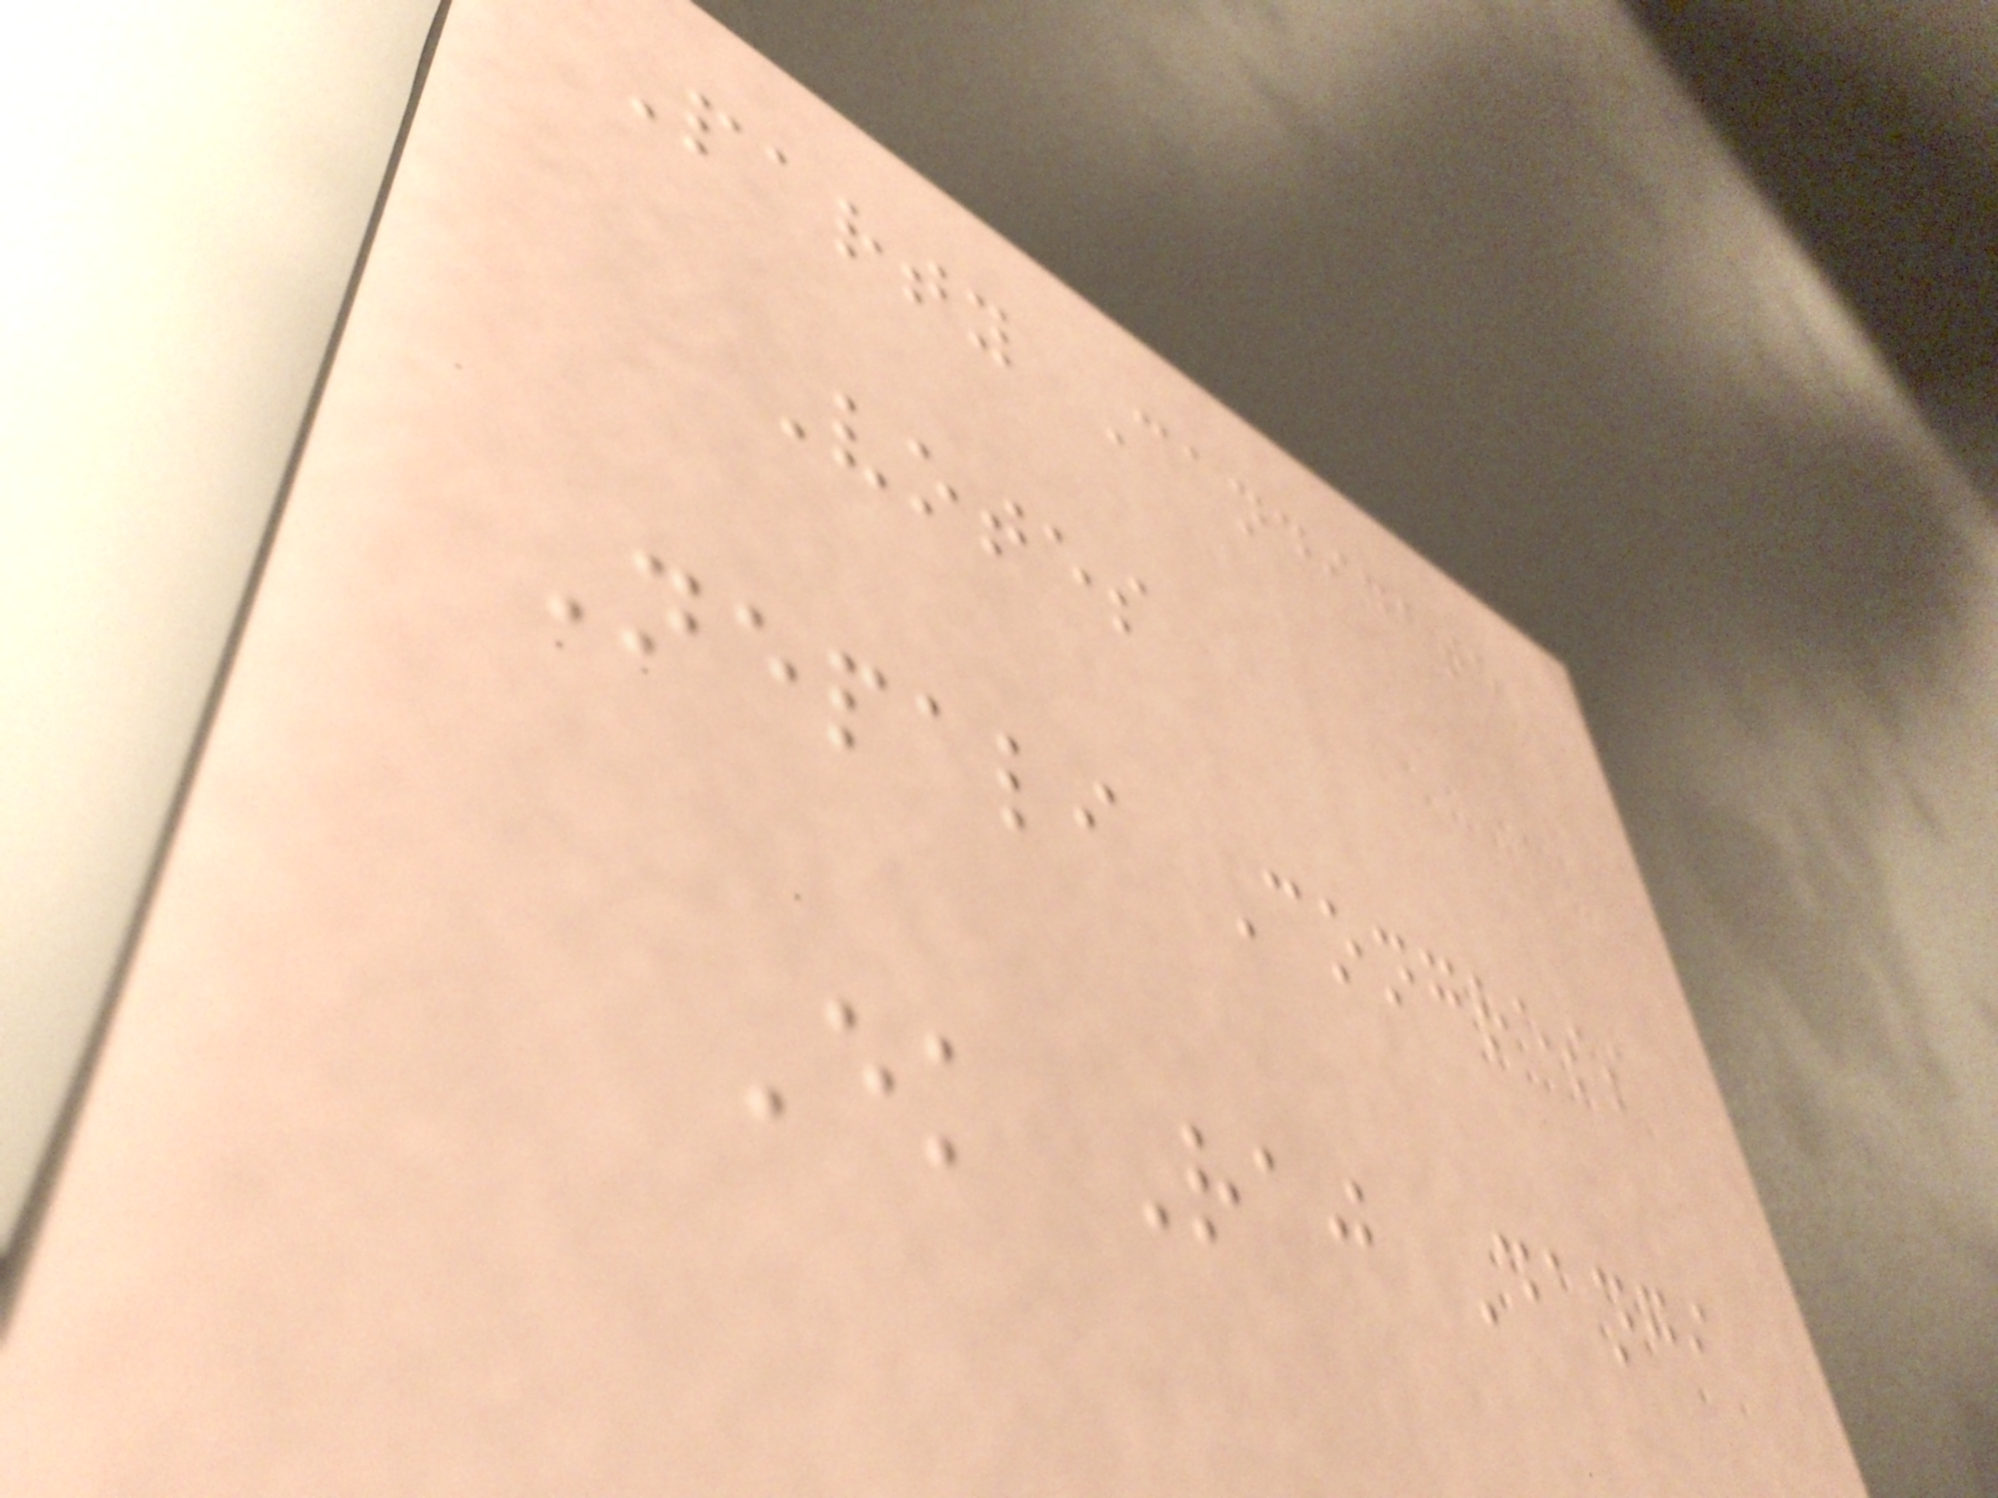Party Candidate
Votes
Nepali Congress
Ek Raj Dangi
